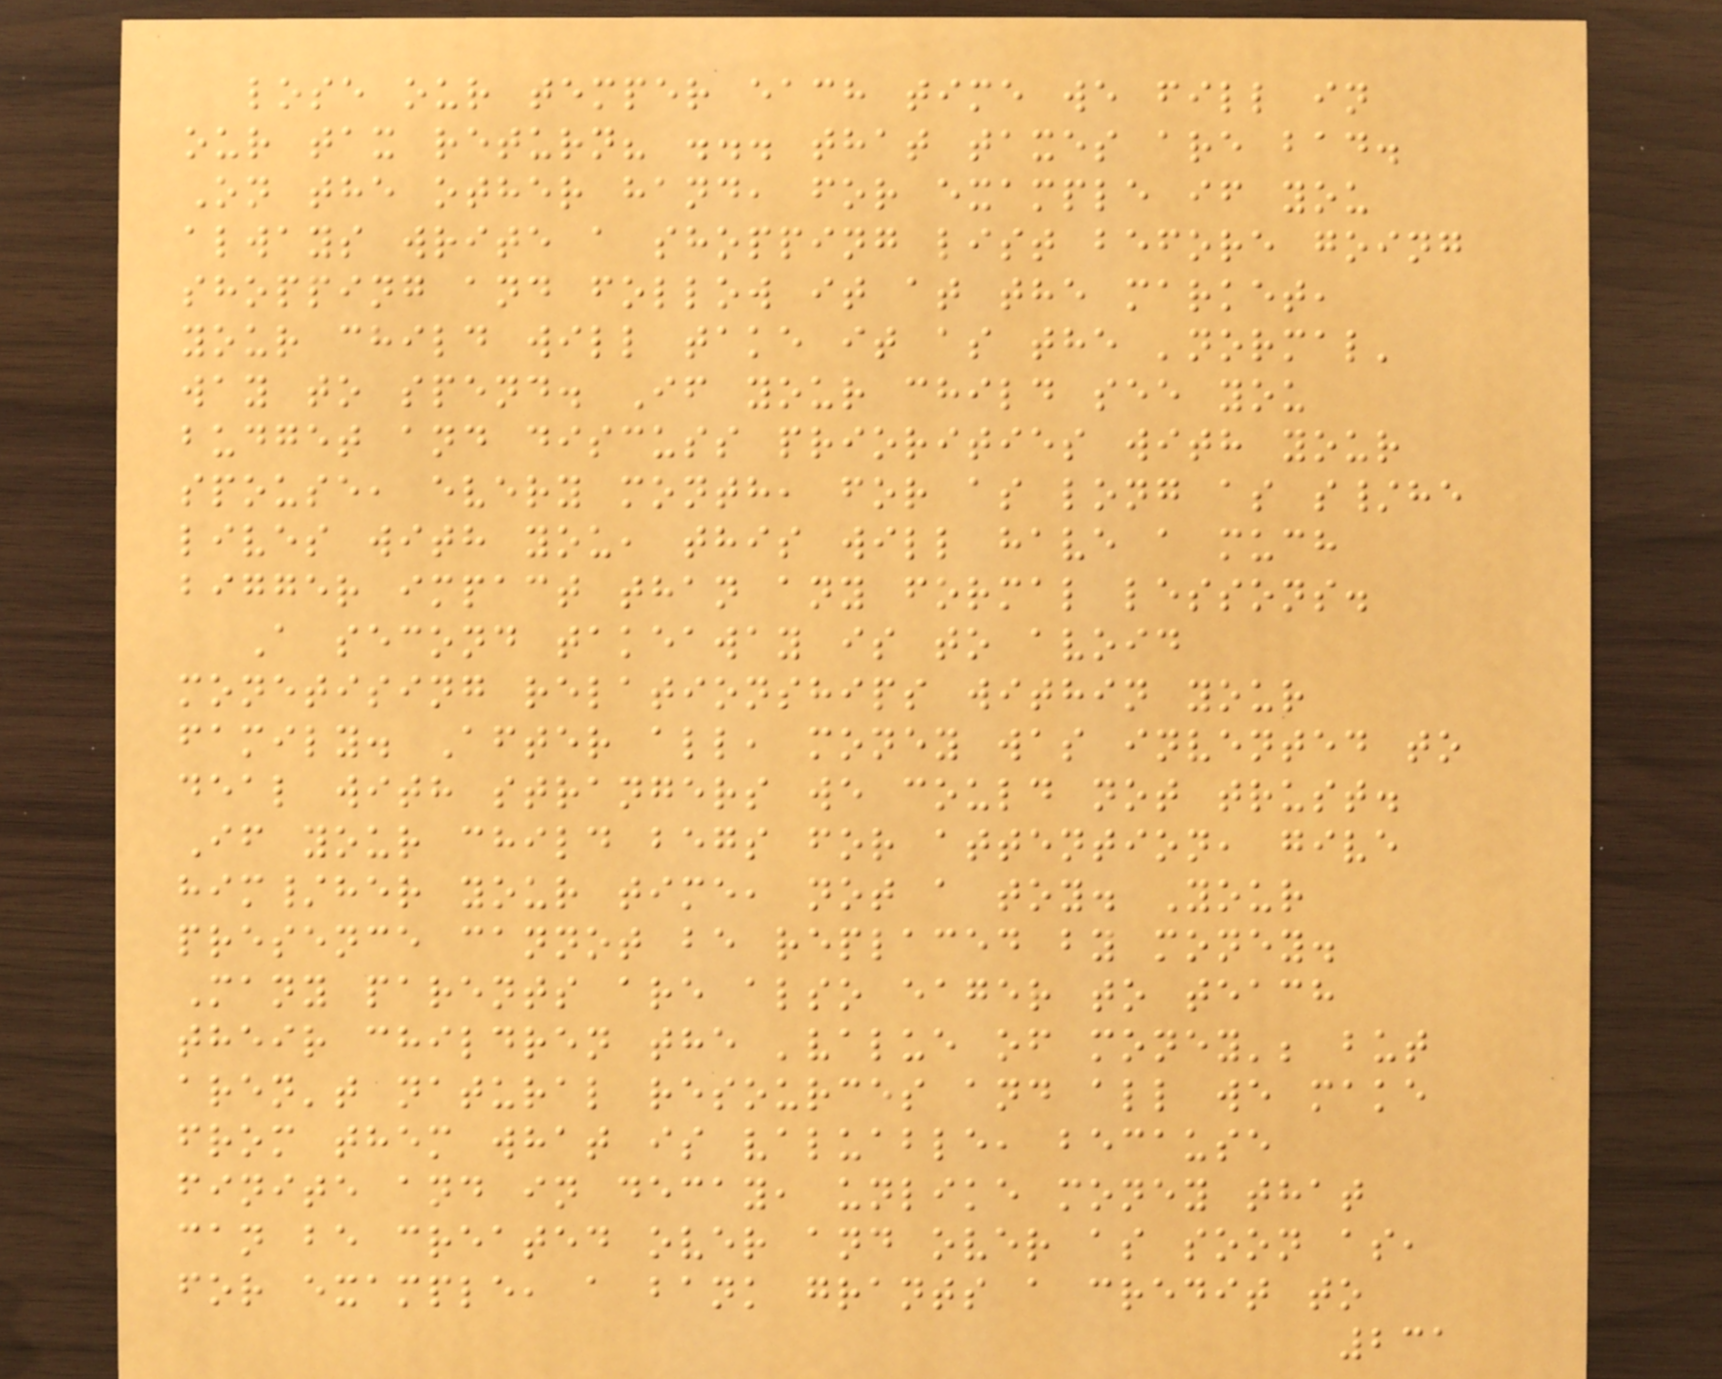lose our temper each time we fill in
our tax return? ... that taxes are bad.
On the other hand, for example if you
always write a shopping list before going
shopping and follow it at the market,
your child will take it as the 'normal'
way to spend. If your child see you
budget and discuss priorities with your
spouse, every month, for as long as s/he
lives with you, this will have a much
bigger impact than any formal lessons.
A second takeaway is to avoid
monetising relationships within your
family. After all, money was invented to
deal with strangers we could not trust.
If your child begs for attention, give
him/her your time, not a toy. Your
presence cannot be replaced by money.
Many parents are also eager to teach
their children the 'value of money'; but
aren't natural resources and all we make
from them what is valuable, because
finite and in decay, unlike money that
can be created over and over as soon as,
for example, a bank grants a credit to
231
